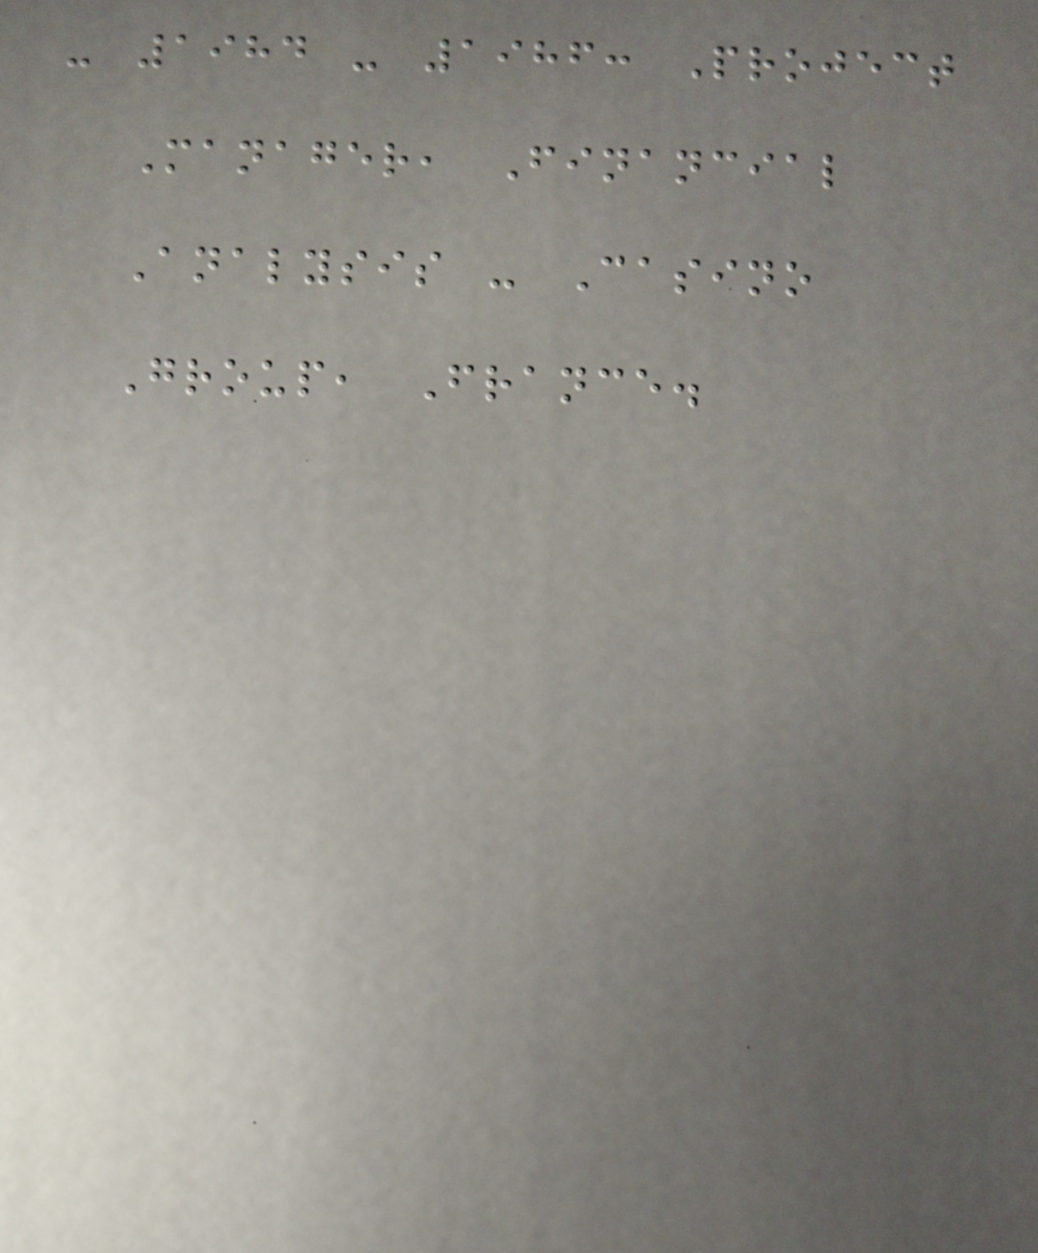- 1984 - 1986: Project
Manager, Financial
Analysis - Casino
Group, France.
